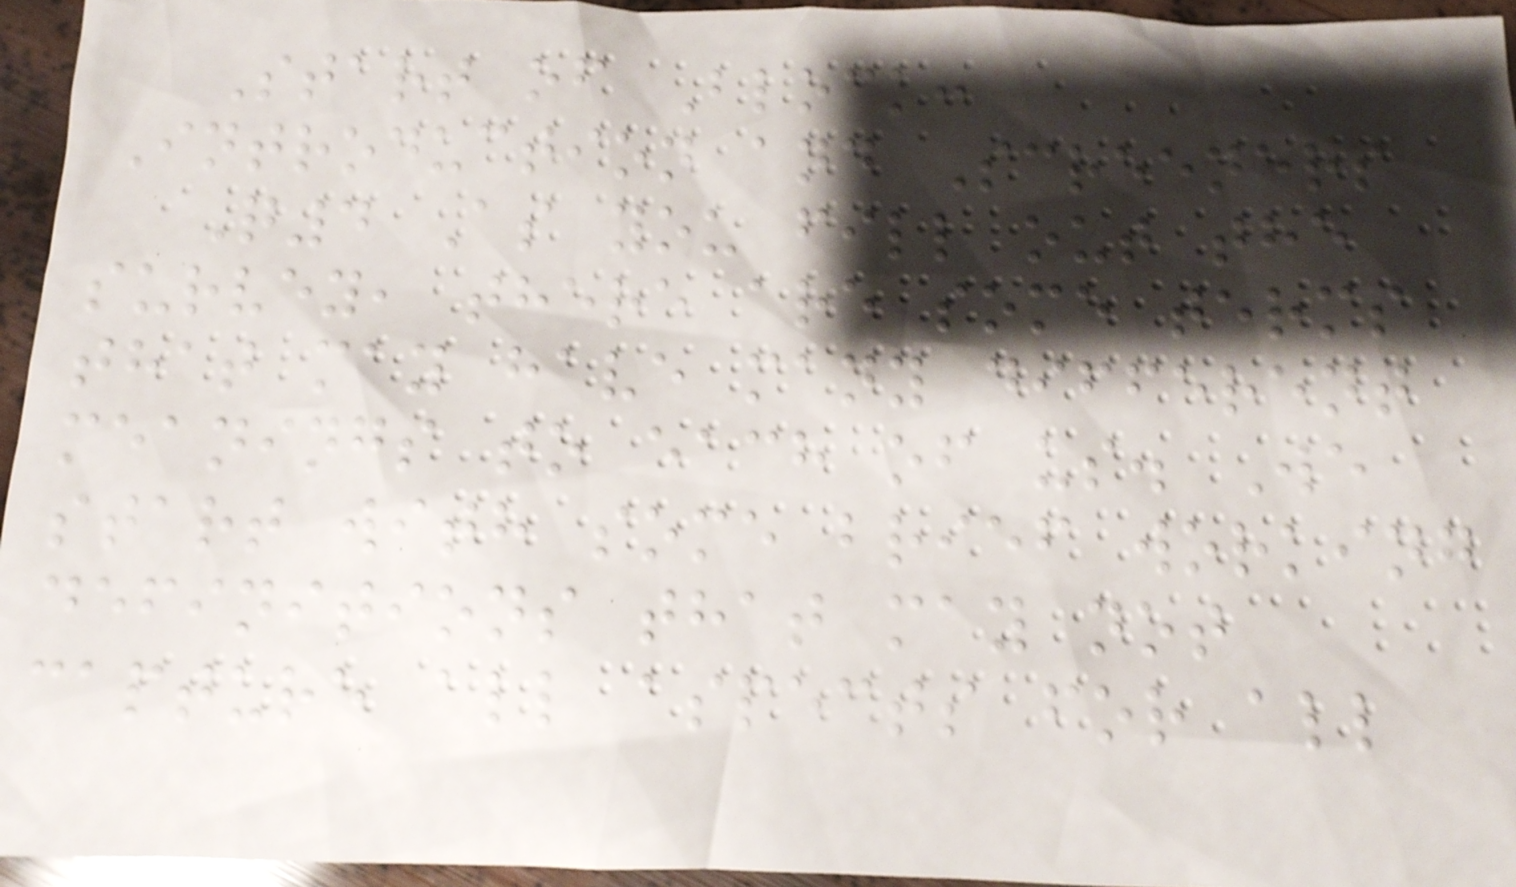Start of Block:
Introduction and Screeners
Q4 As you fill out the
survey, there are some terms
that may have many different
meanings to each of us. We
start with some brief working
definitions that may not
capture all aspects for all
